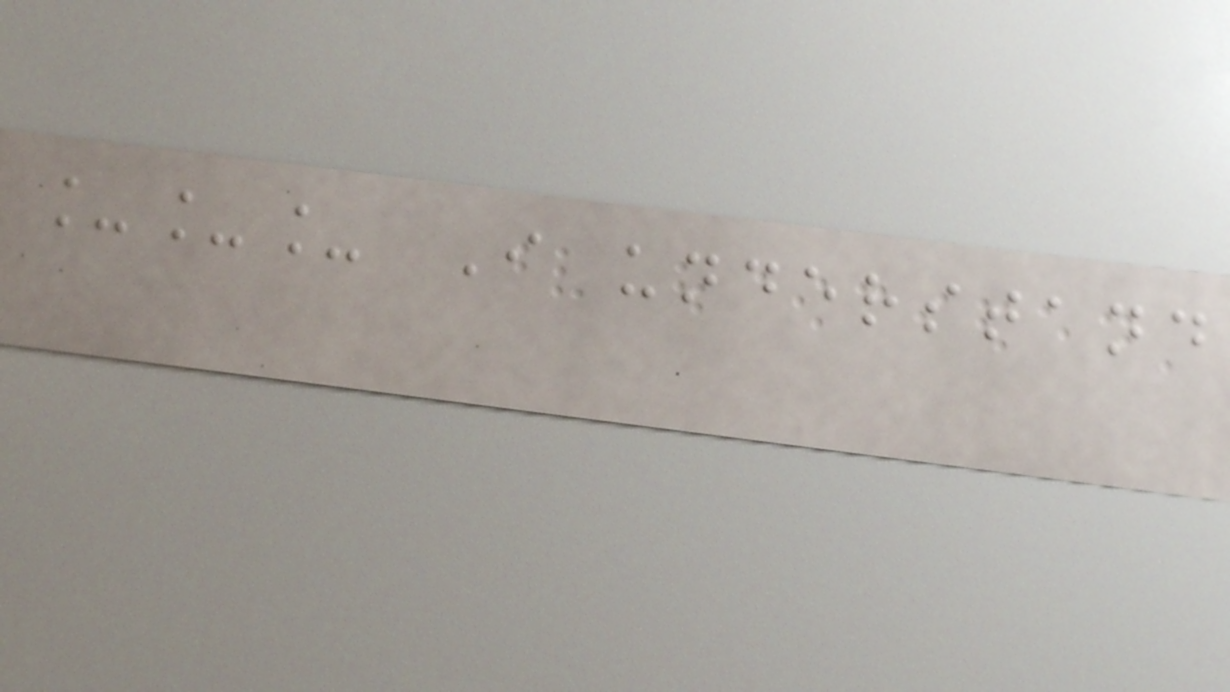___ I understand
